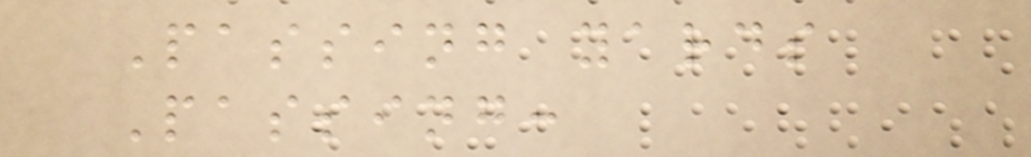Passing yards
Passing:
